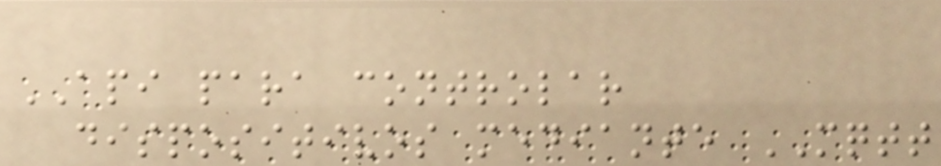API para controlar
dispositivos mediante MQTT
